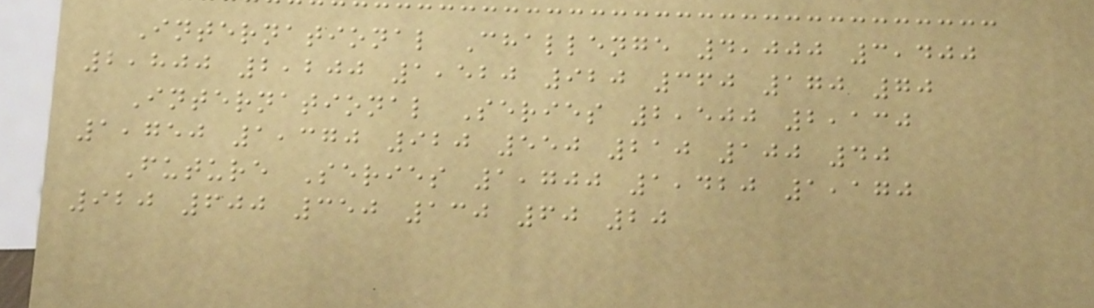International Challenge 4,000 3,400
2,800 2,200 1,520 920 360 170 70
International Series 2,500 2,130
1,750 1,370 920 550 210 100 40
Future Series 1,700 1,420 1,170
920 600 350 130 60 20
